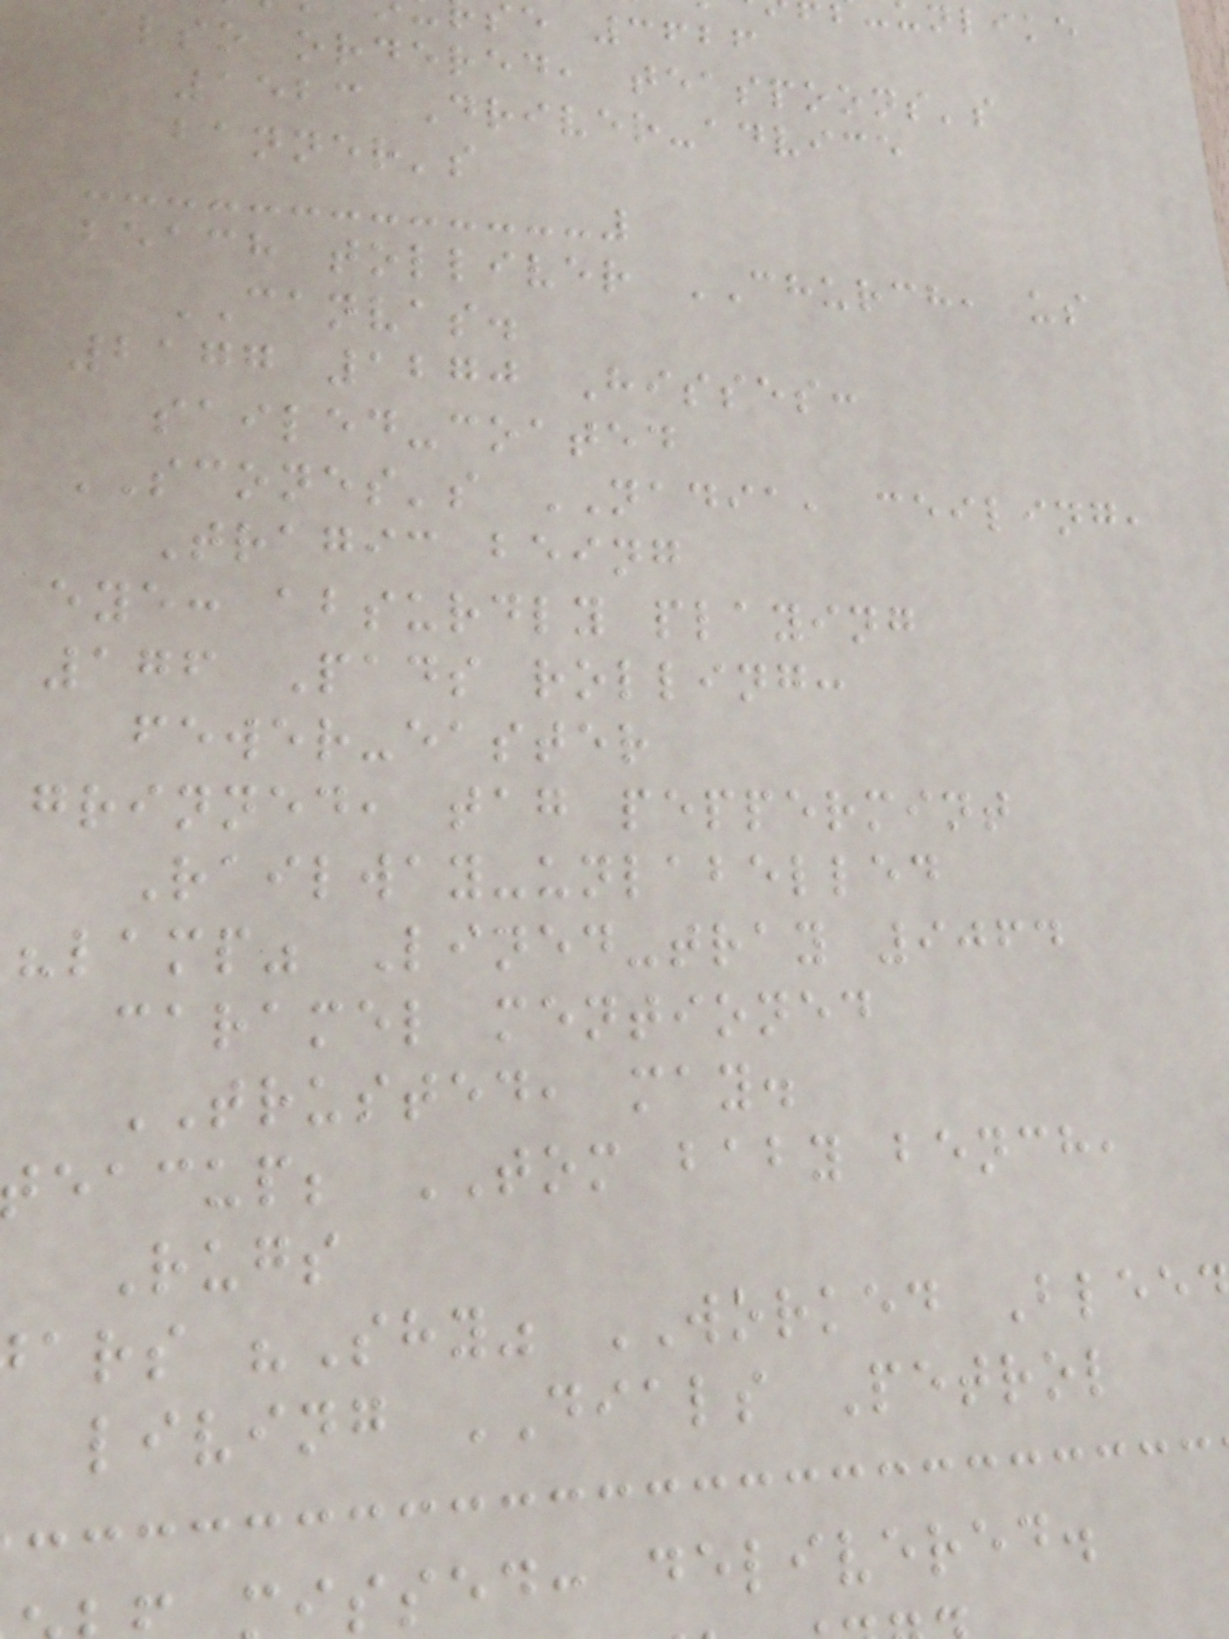e 3626
also ordered, teaspoons's
1523 Driver-advice
banner's
beach tolliver CHURCH, us
CANVAS.
2177 1270 Hisses:
sailed-coated
SCONES's NADIA, ceiling,
Tragic being
eye: absurdly playing
176 Pads rolling:
fewer-easter
grinned, tag peppermint
Railway-unlabelled
"lamp" Lined-tray 9064
caramel mentioned
TRUSTED, may.
eacup; TOM baby bench,
Rugs
ars "Shy" WORKED Blee
living DIALS Petrol
issed: delivered.
